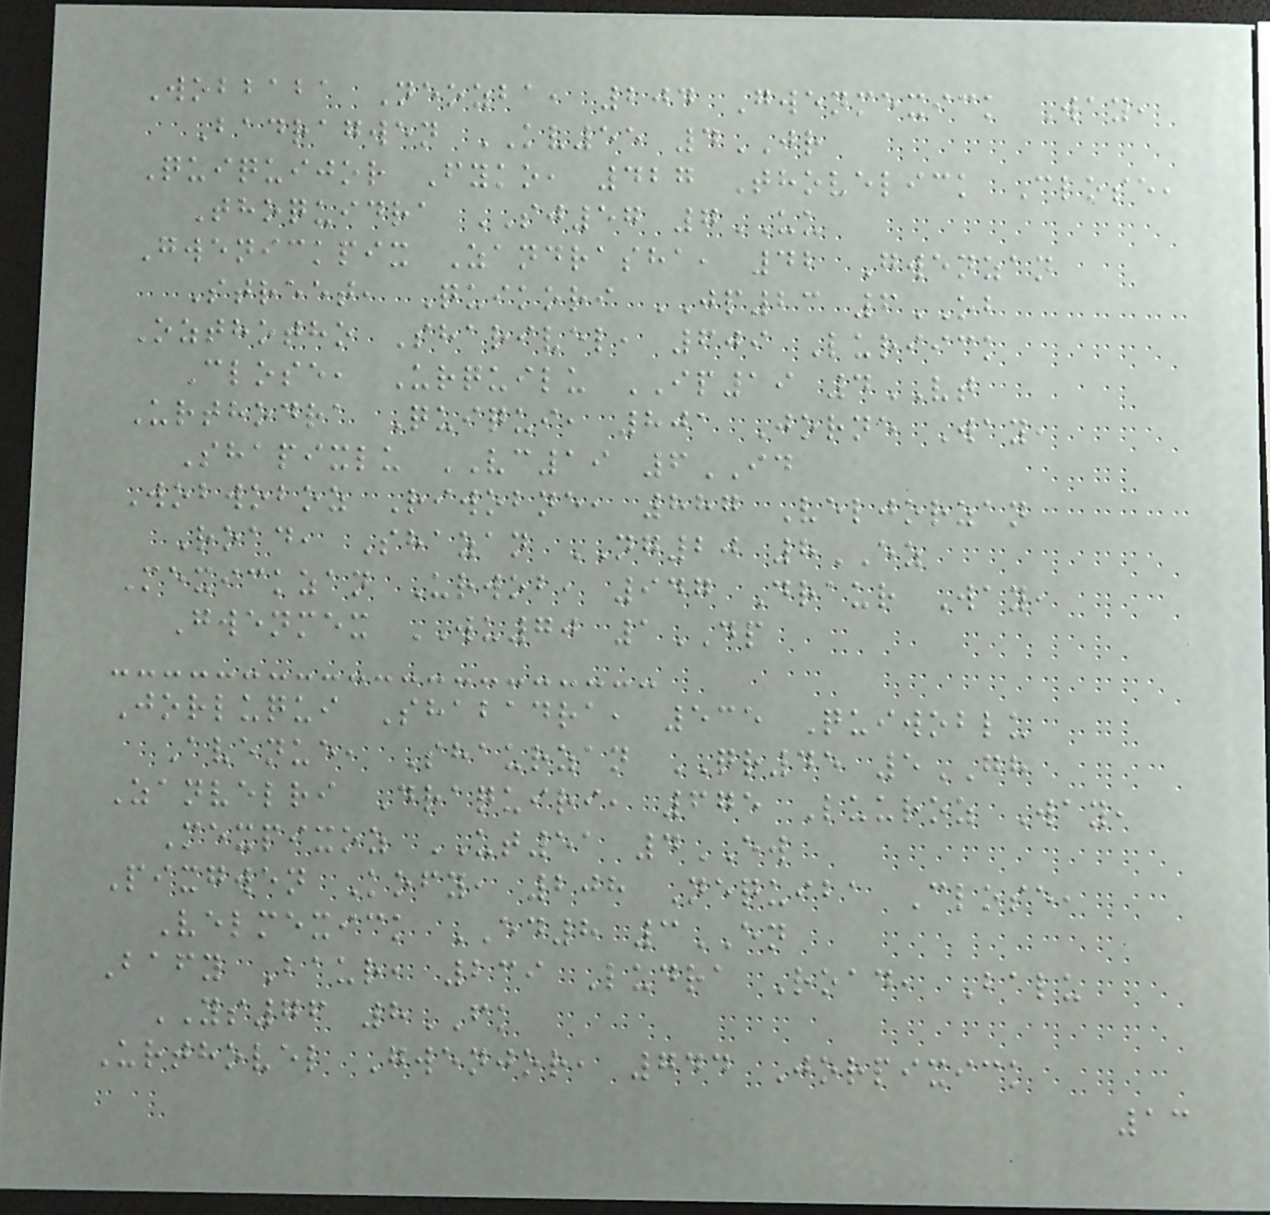Wobbaba Neozba, 204 Gwenmexick Way,
Badragwen KV55 4JR
Quiquijor Fyko, 427 Thovelick Close,
Thoquidra SJ57 7UU
Gwenickpix Zandrasha, 42 Gwenzan
Street, Quikori JP23 6OB
Ozthotho Sharivel, 609 Luriick
Close, Urquilu IP19 4VT
Urthodra Quiqui, 801 Jorne Way,
Shapixlu VC19 6ID
Wobwoboz Riwobne, 887 Veljorzan
Road, Shazan NG20 8EZ
Mexickzan Urwob, 947 Draur Way,
Gwenmex WU70 1DP
Jorluqui Shabadra, 535 Quiwoblu
Avenue, Shaurzan QR45 5GH
Zanvelri Draquiri, 675 Luuroz Way,
Mexpixoz UT51 4EW
Pixgwen Kofy, 208 Nequiba Close,
Velmexick ED8 3EN
Bafy Baur, 239 Ludra Road, Balu
YS76 8FK
Urthovel Gwenjor, 744 Jorpixick
13
